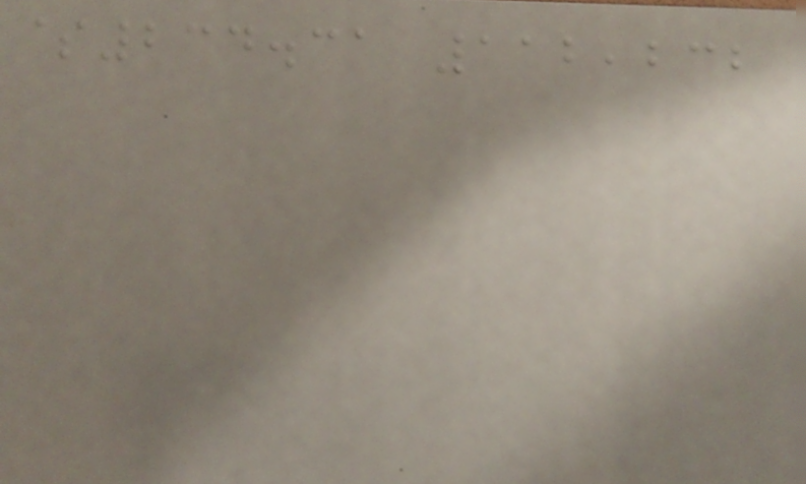$234.31 112,232
